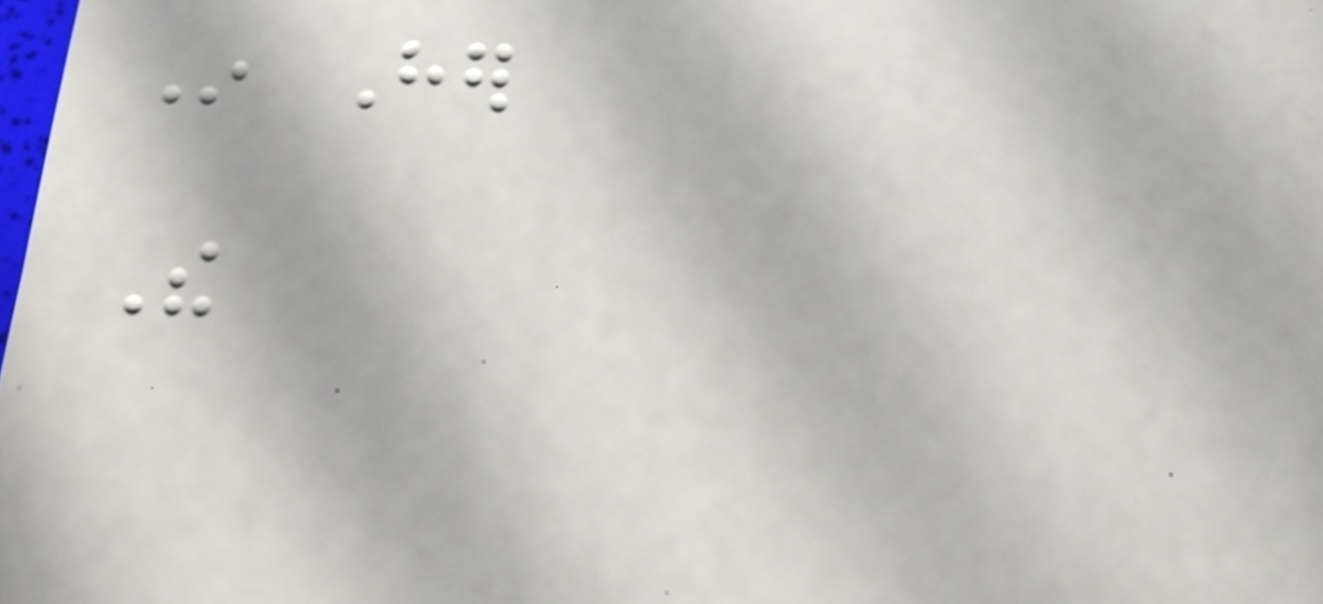In Her
The
